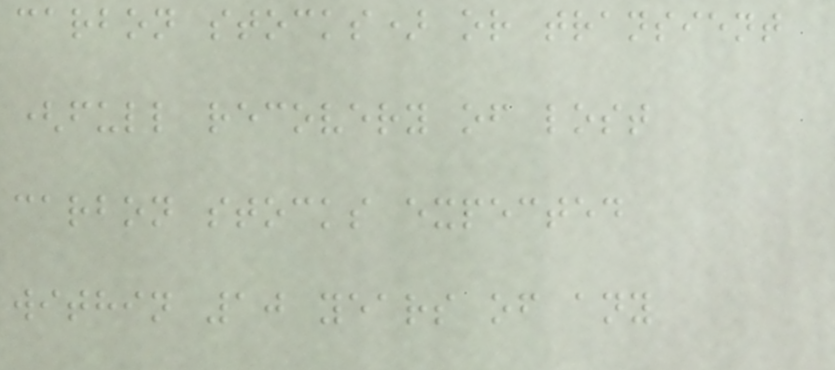carbon stocks) or transient
(full recovery of lost
carbon stocks expected
within 10 years of any
